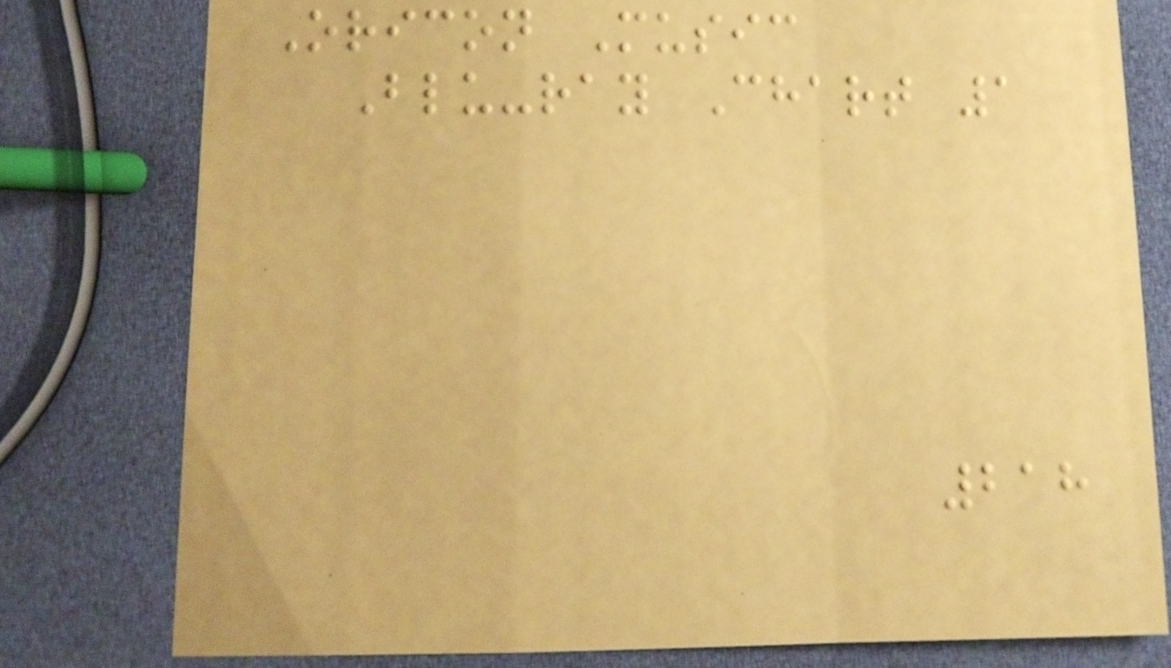Oricon Music
Blu-ray Chart 1
218
